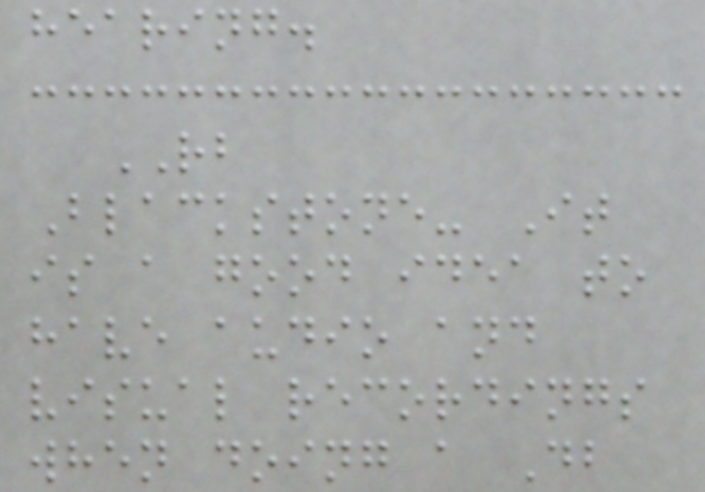hearing.
RB
Blackstone- It
is a good idea to
have audio and
visual recordings
when doing a Db
